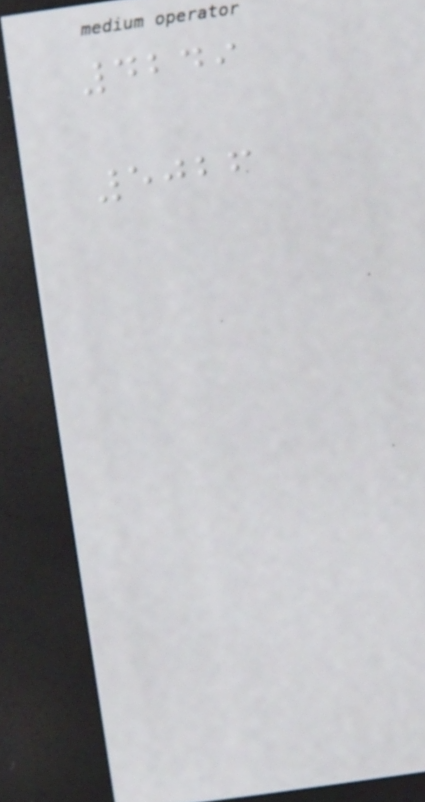4249
5026
